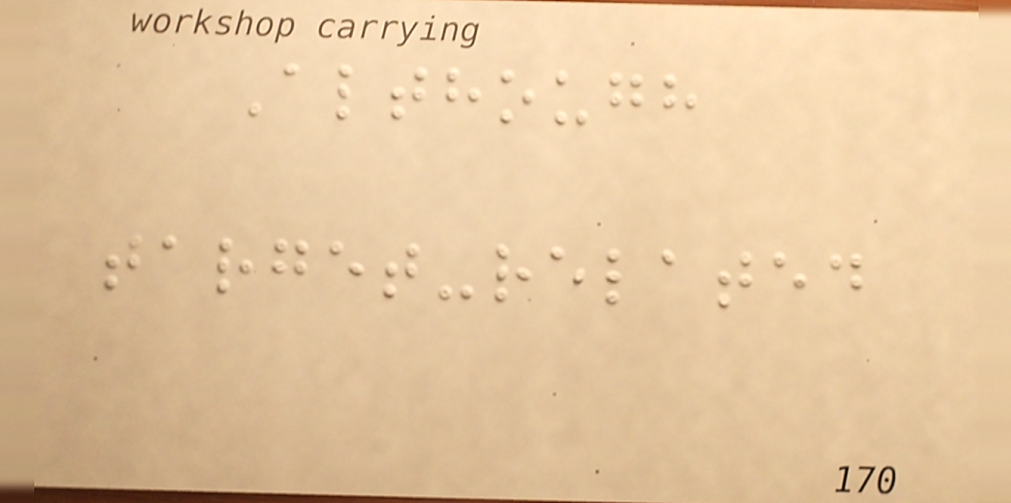Although
target-related
